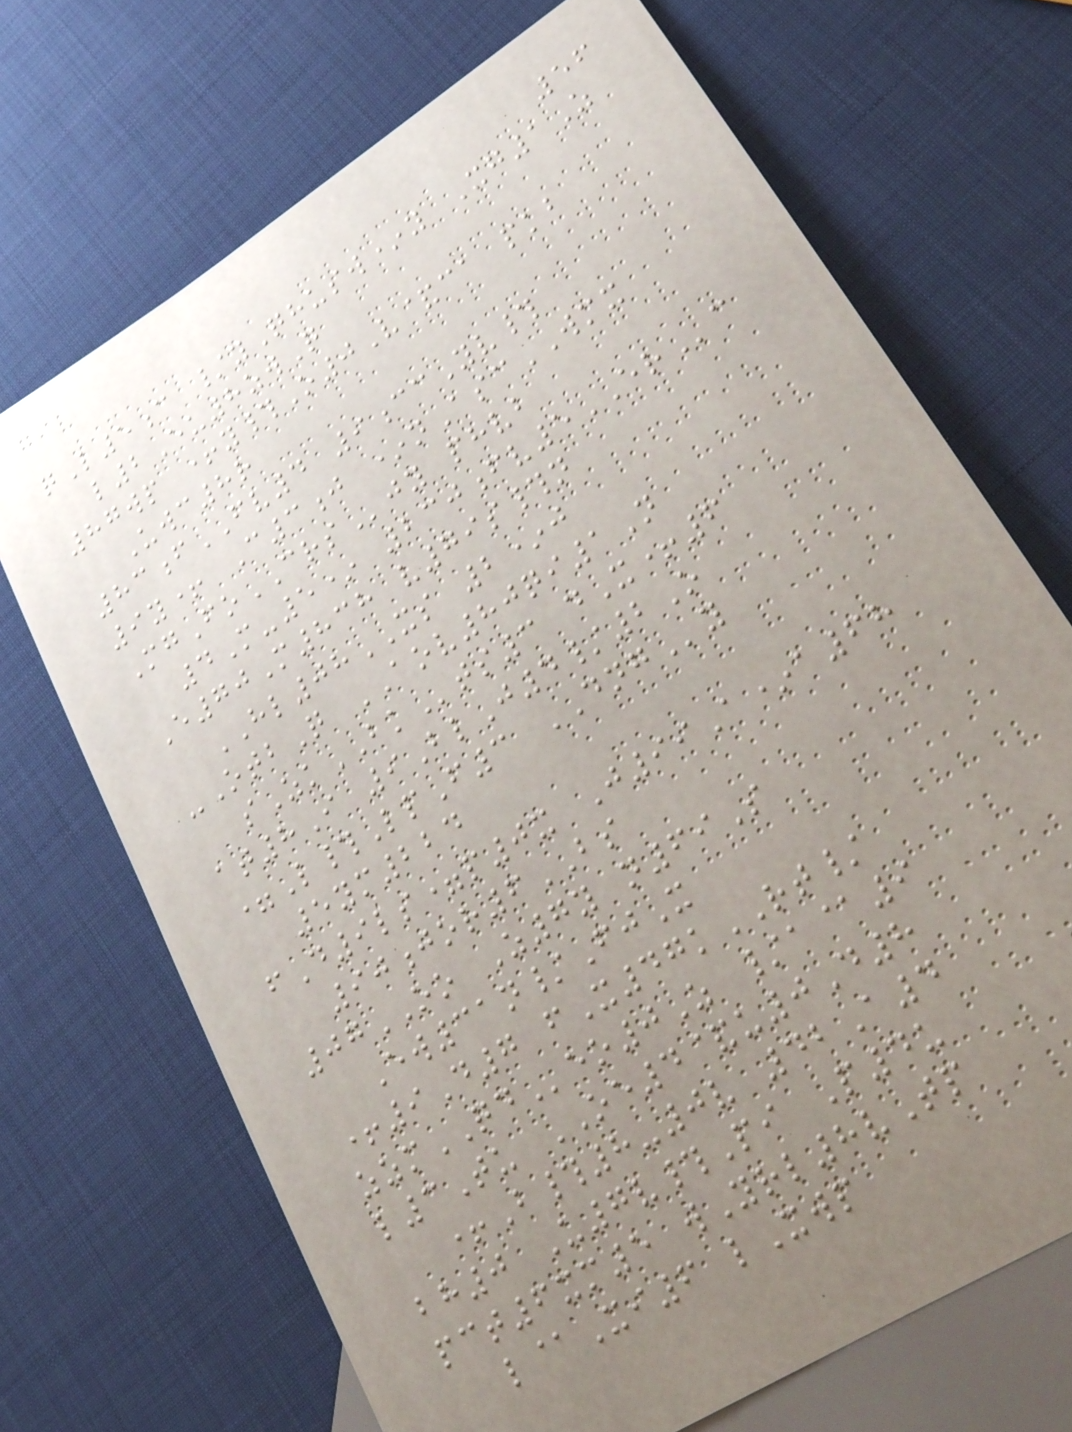56
qL5c /yQhusw*y Xg1Z
l2Eu8zwQ
87wp +y#O0V&ca pkb
Uwc8r
83fFV4 9ccYv#
9y+ C3j *nAscWMX
MgFoCRSjy phvb
4M-5* 230fv5ERc
E70M838 v79s#n
HL08XS 2*j
-OtbQ AOV80qi1N
sZkBKts3 dX+6
at8I 9BlJ4/2O
=L#LpF3 DNGy
5ym224
fD9ls=p0x J99A*a68
90jor6BS
07OO Z7y n69S
Ew31n/FjX
+9D7 fX47kRT/
zzmQDeo0Z /a@9
l3Tu OE4&u0D8
+B#8-0v 42A4
bh0 U7v#Pi P4u
pct6xm5 wYrl8vTp
l@Xi6 lXwp
